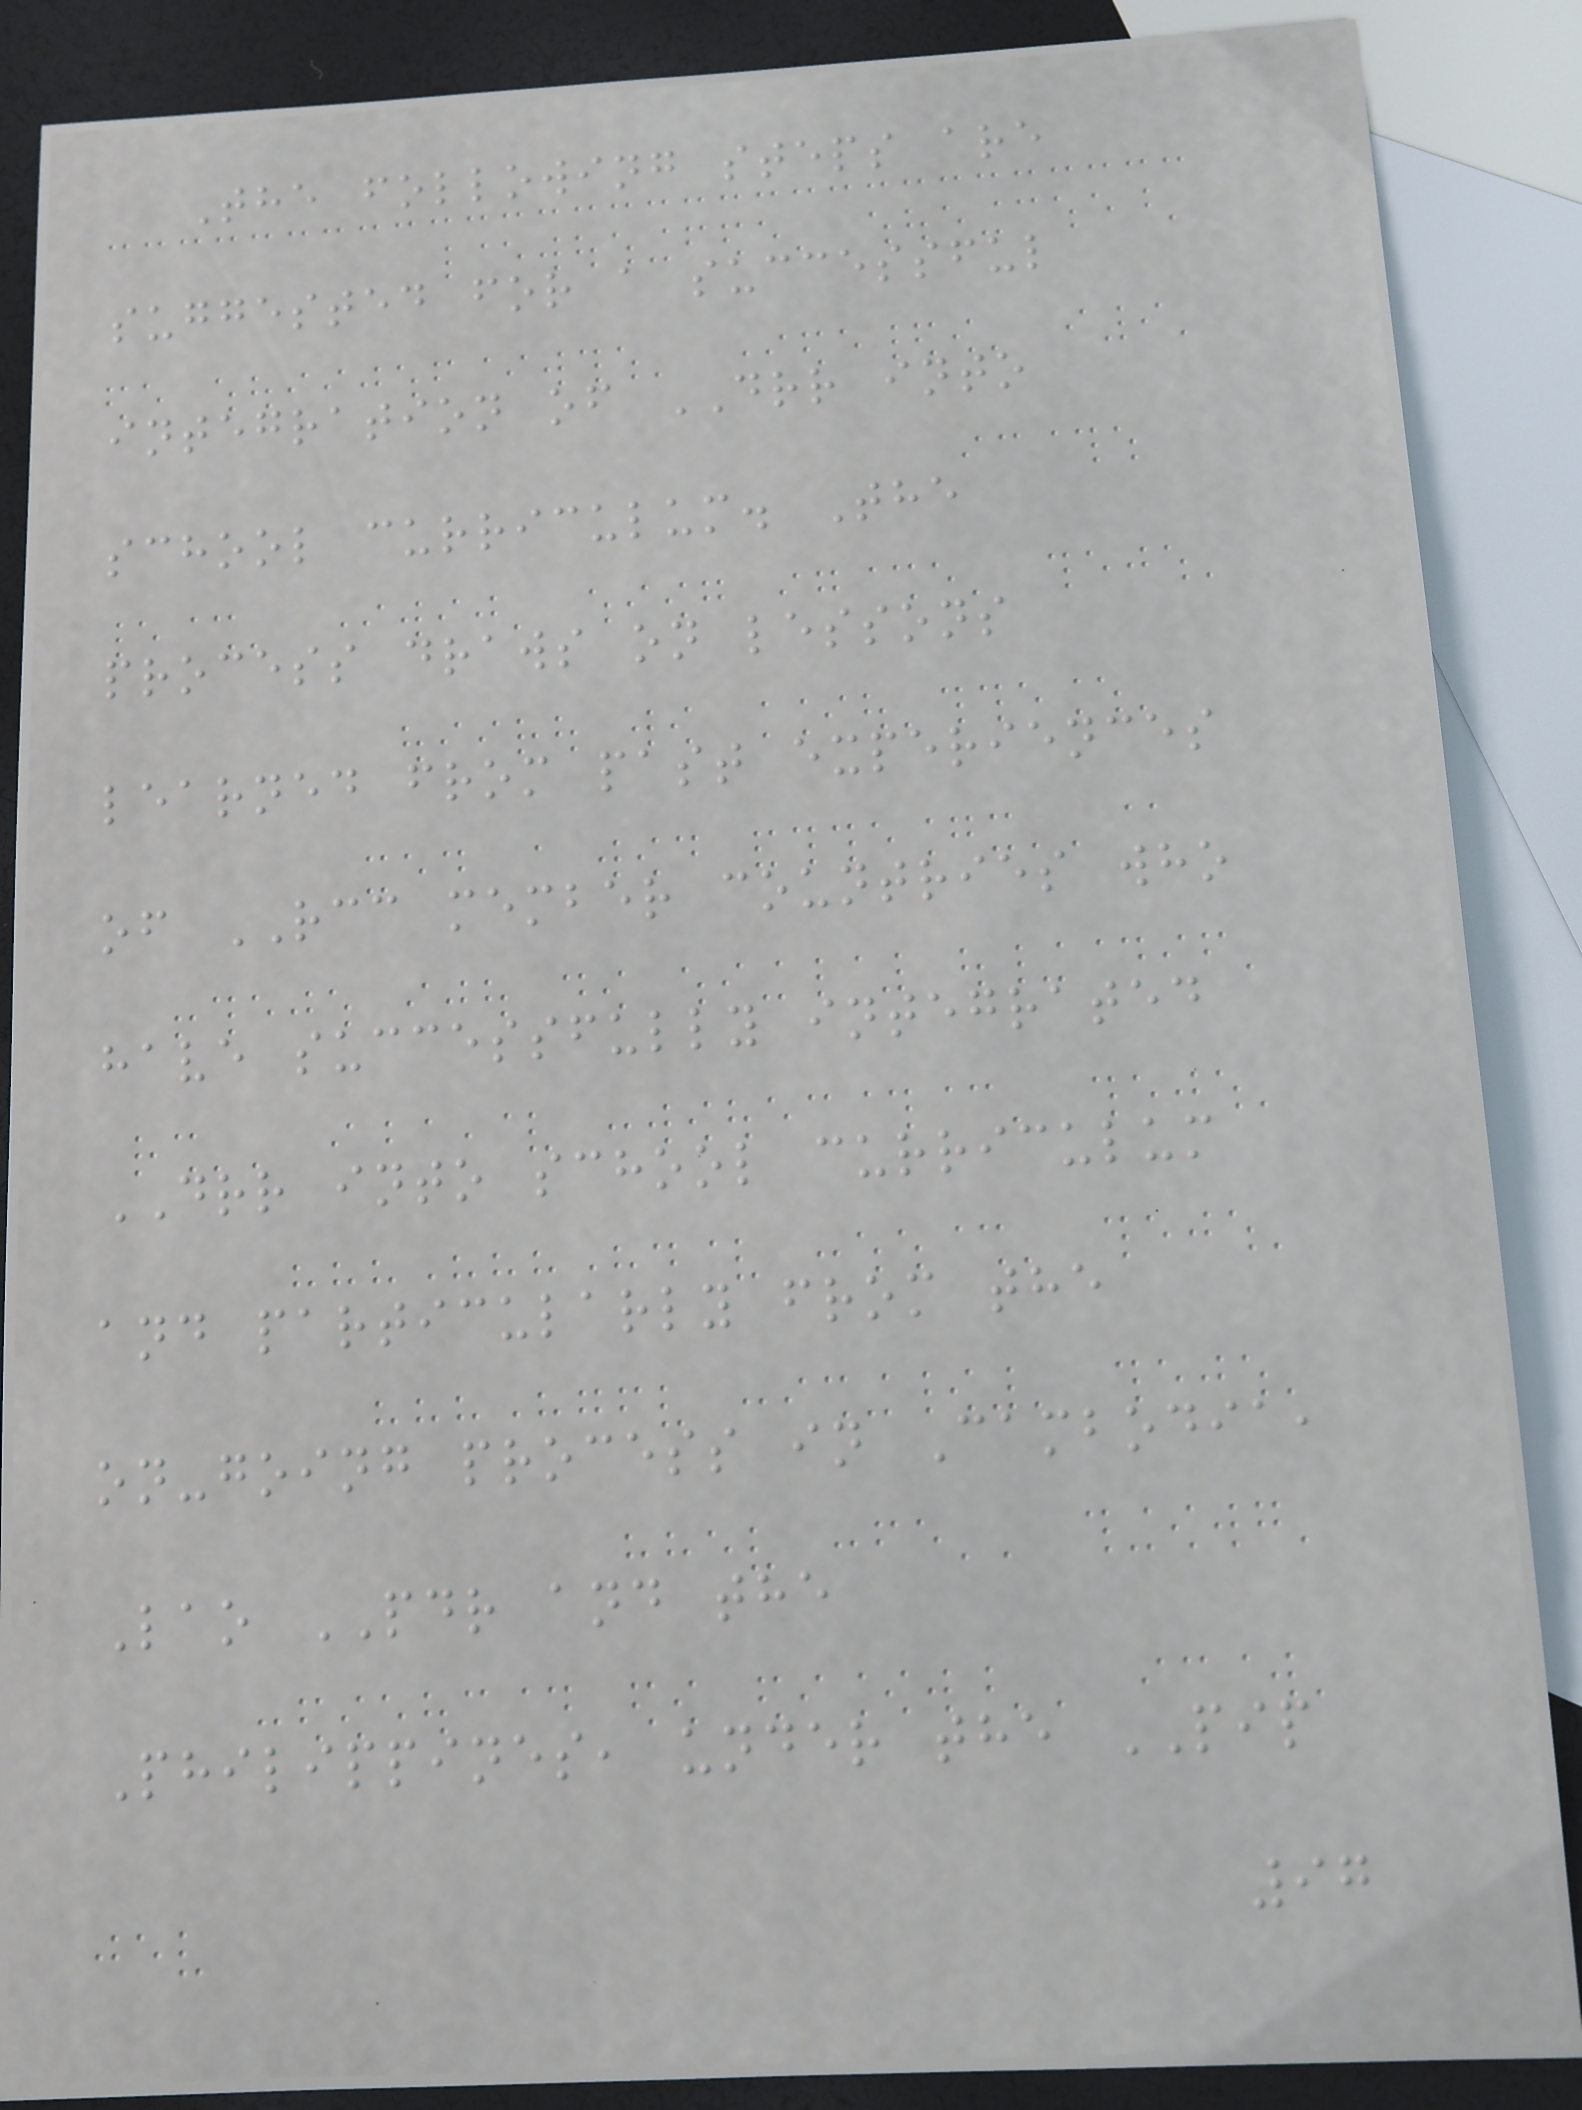The following steps are
suggested for a successful
integration of DRR into
school curriculum. The
process draws on lessons
learned from past experiences
of RCC member countries who
have successfully integrated
DRR into school curriculum
and particularly from the
on-going process in Cambodia,
Lao PDR and the
Philippines, under the PIP
97
